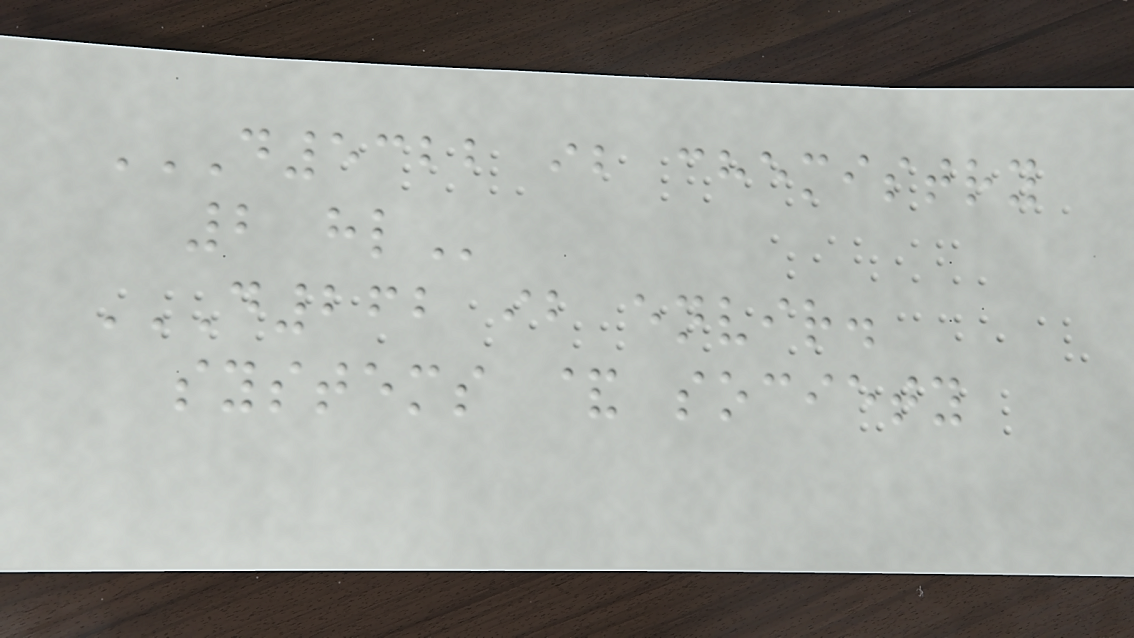D5322 IB CHEMISTRY
2 HL
D262 IB ENVIR.
SYSTEMS & SOCIETY
